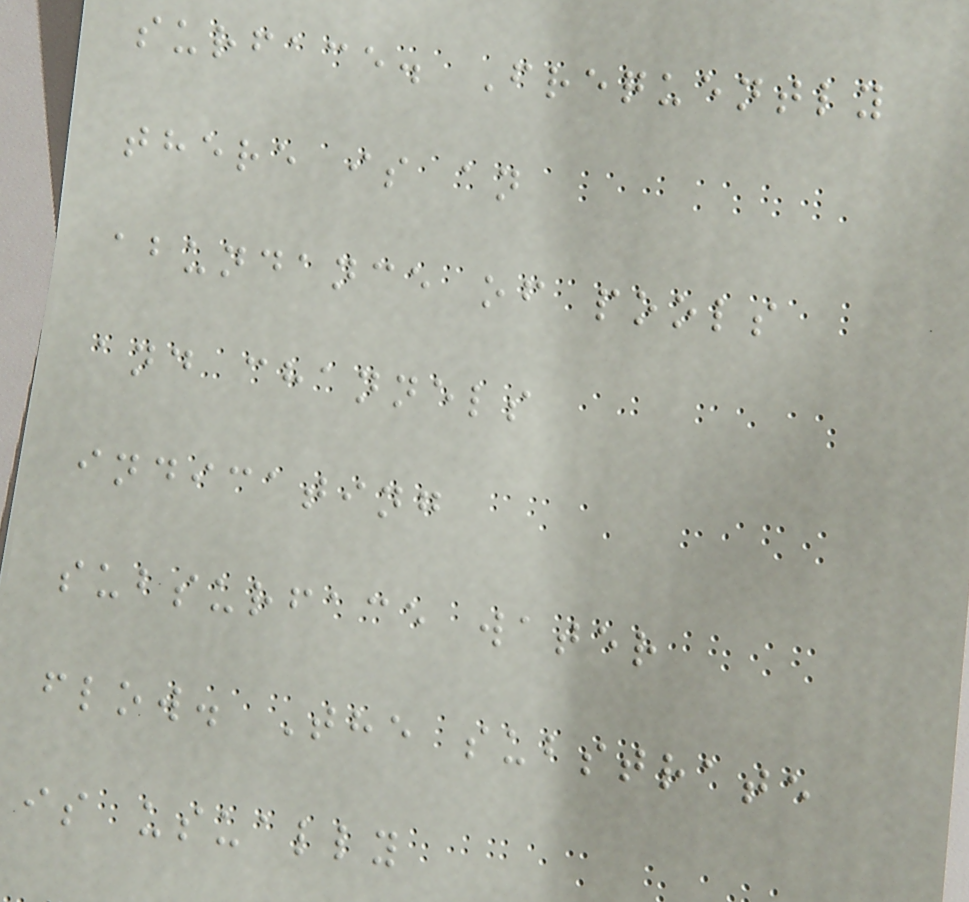surface. Frequently
there is an
abundance of pools
and channels
indicating
subsurface water
flow. The substrate
is usually
